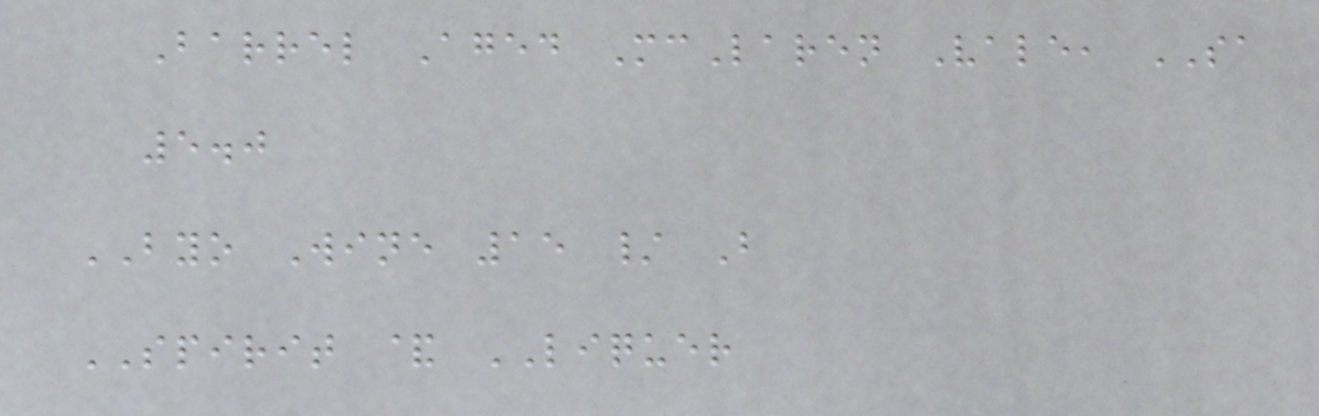Barrel Aged McLaren Vale, SA
5.0
BYO Wine 15 / B
SPIRIT & LIQUER
